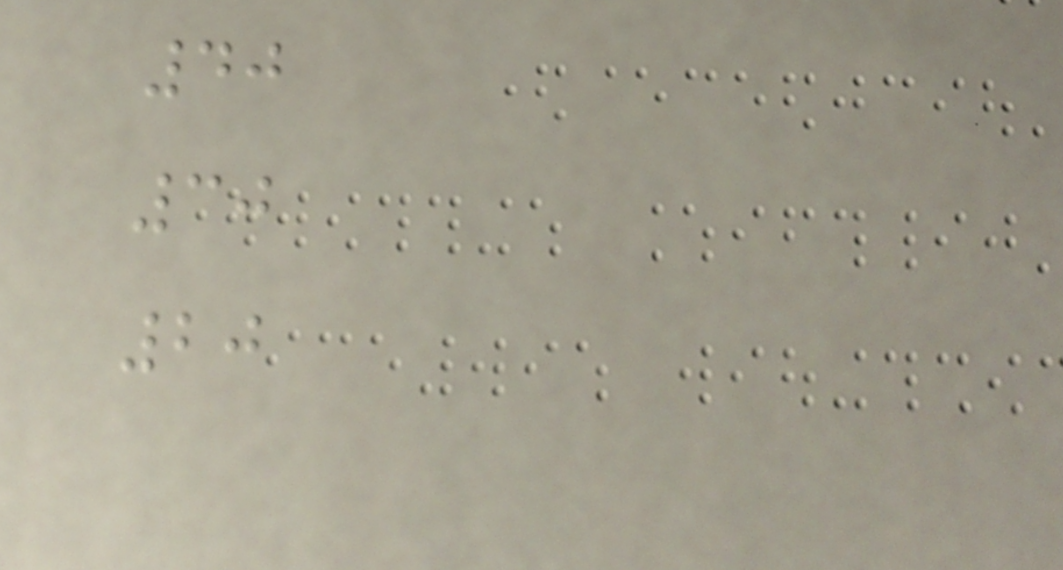40
30
20
